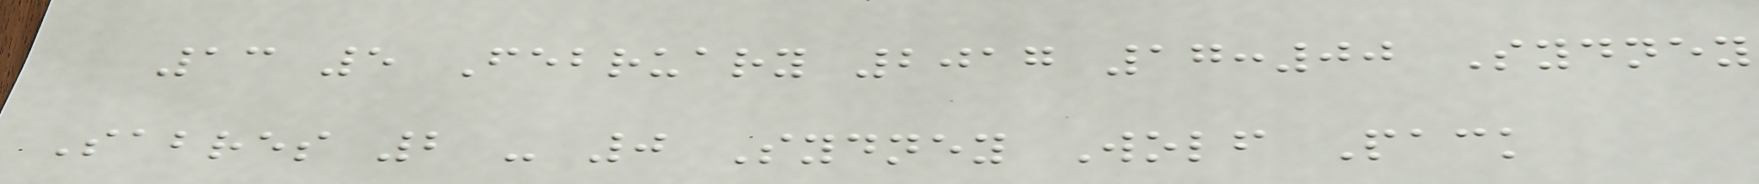13 5 February 2017 17:00 Sydney
Sabres 2 - 0 Sydney Wolf Pack
